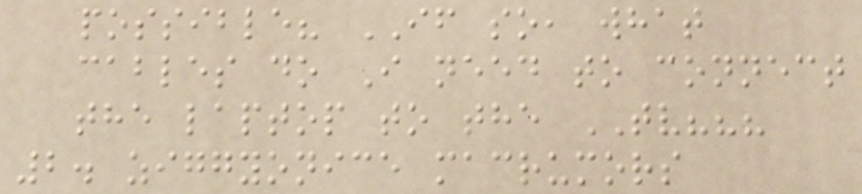possible? IF so, what
cables do I need to connect
the laptop to the TV???
2. ziggyonice macrumors
